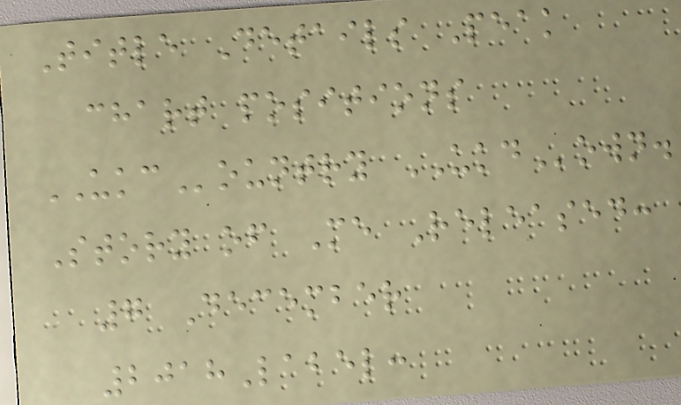Title Details Peak
chart positions
UKCountry UKDown.
Story of Me Released:
7 December
2018Label:
